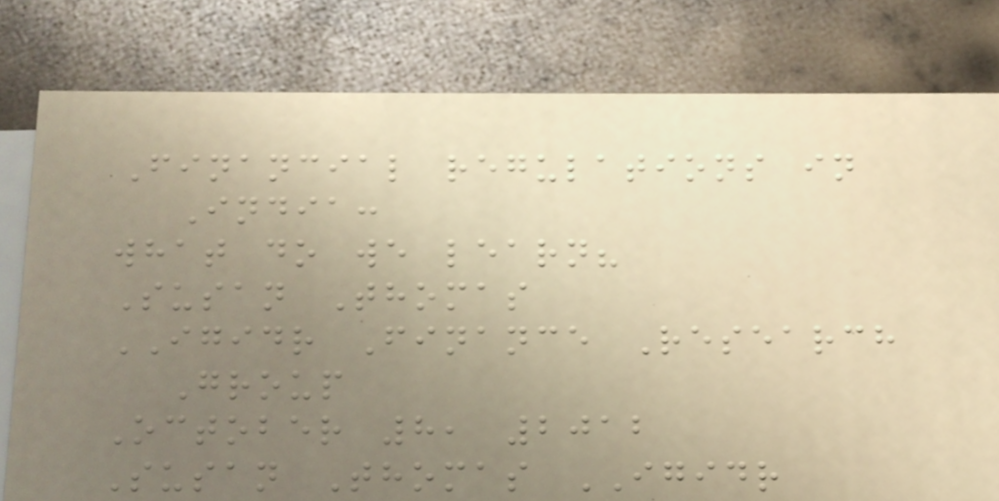Financial regulations in
India:
what do we learn?
Susan Thomas
IGIDR Finance Research
Group
October 8, 2012
Susan Thomas IGIDR
